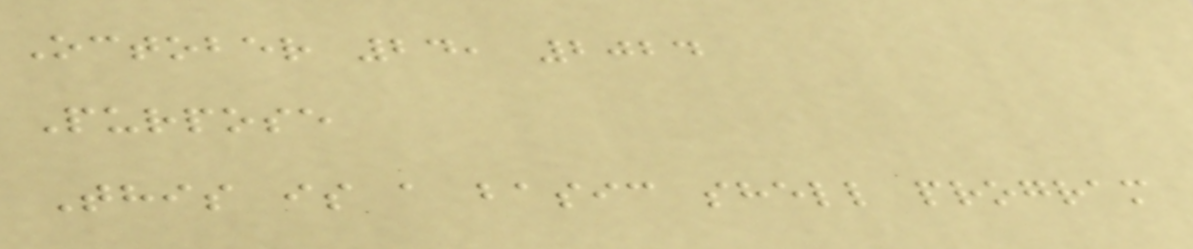October 24, 2024
Purpose
This is a basic shell program
